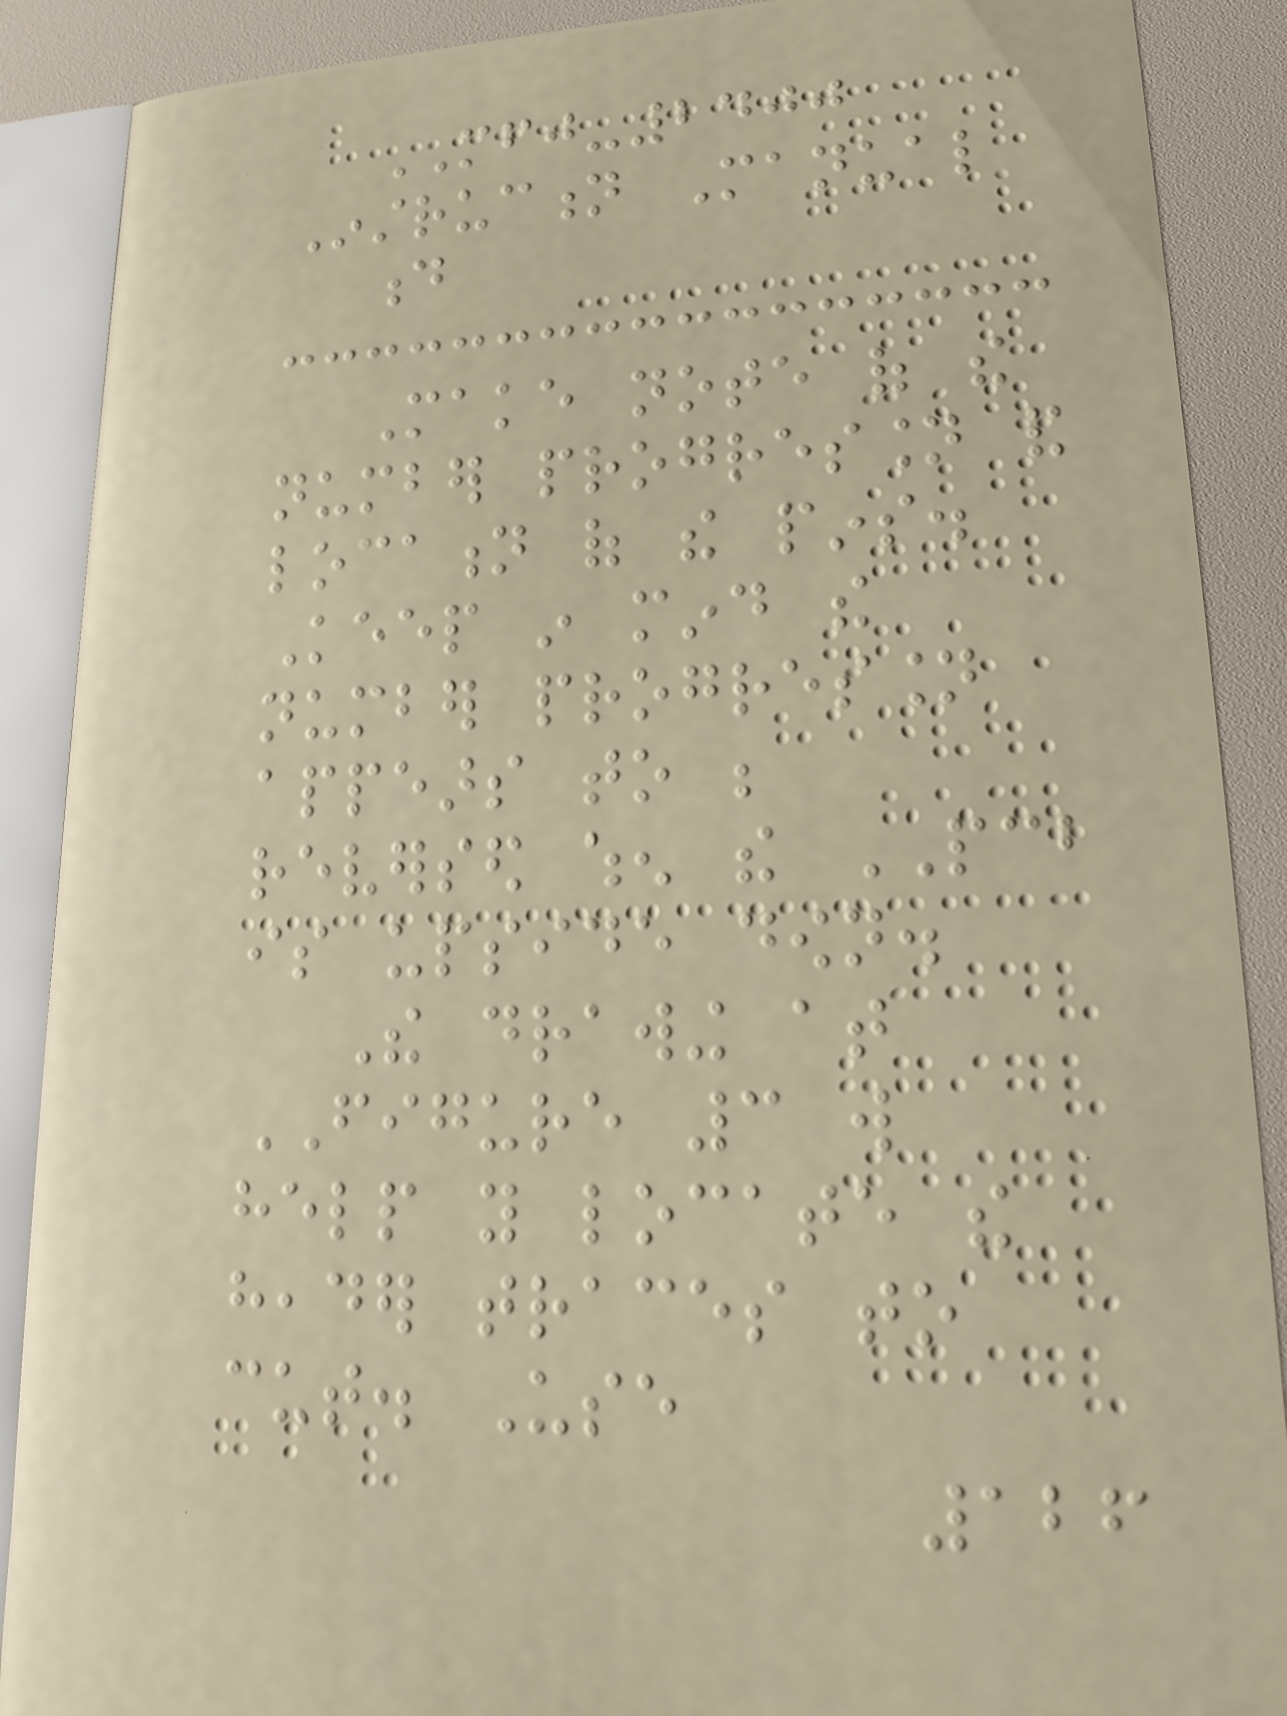MFJ-2400
Instruction Manual
d
Make note of the
number progression and
location of the pins.
Keep in mind the
number progression
appears to be
reversed when the PCB
is upside down.
The drawing at
FIGURE 3 will
help you locate the
header traces to
cut. Use
126
